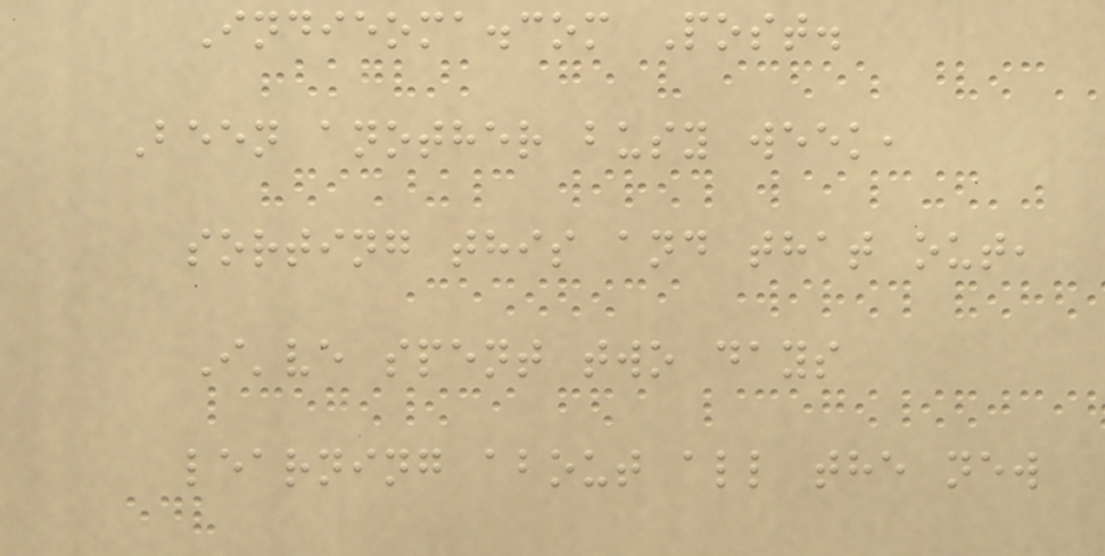Indieoma.com Post.
Been another busy week,
sorting this and that out,
I've spent two days
learning about all the new
